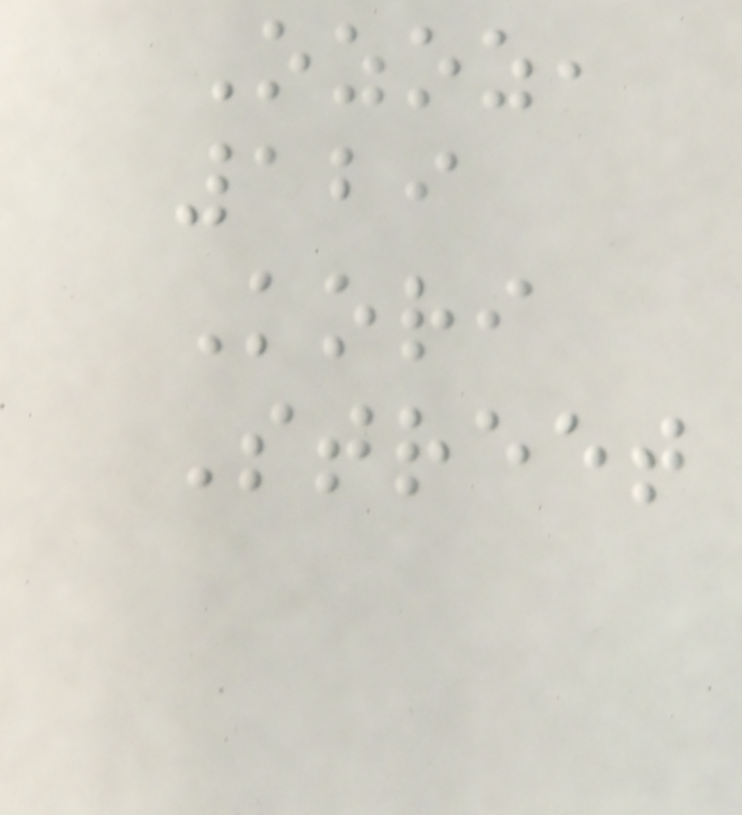Ozoz,
129
Kori
Street
